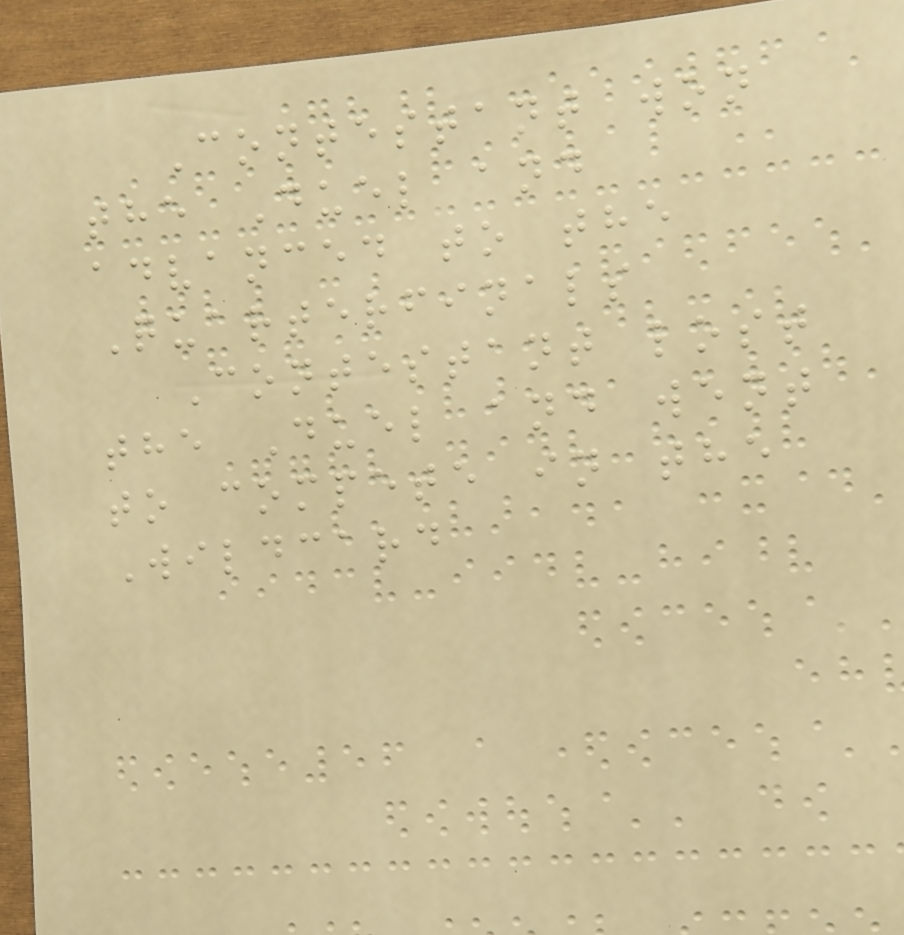Contestant won
the Duel and
advanced to the
Quarterfinals
Contestant lost
the Duel and went
to compete in the
Wildcard
